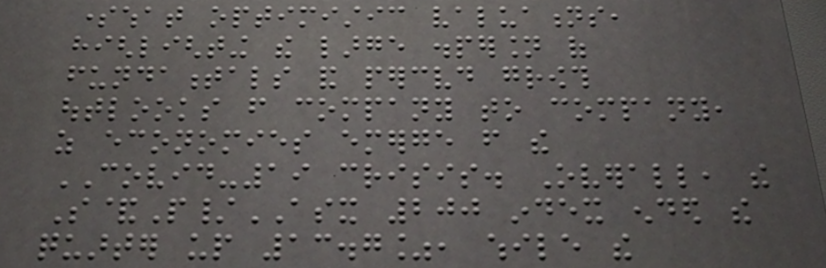somewhat optimistic valuations,
highlighting the large dispersion of
fundamentals and perceived growth
outlooks from company to company,
as economies emerge from the
COVID-19 crisis. Overall, the
S&P/ASX 200 index ended the
quarter up 13.7%, while the
